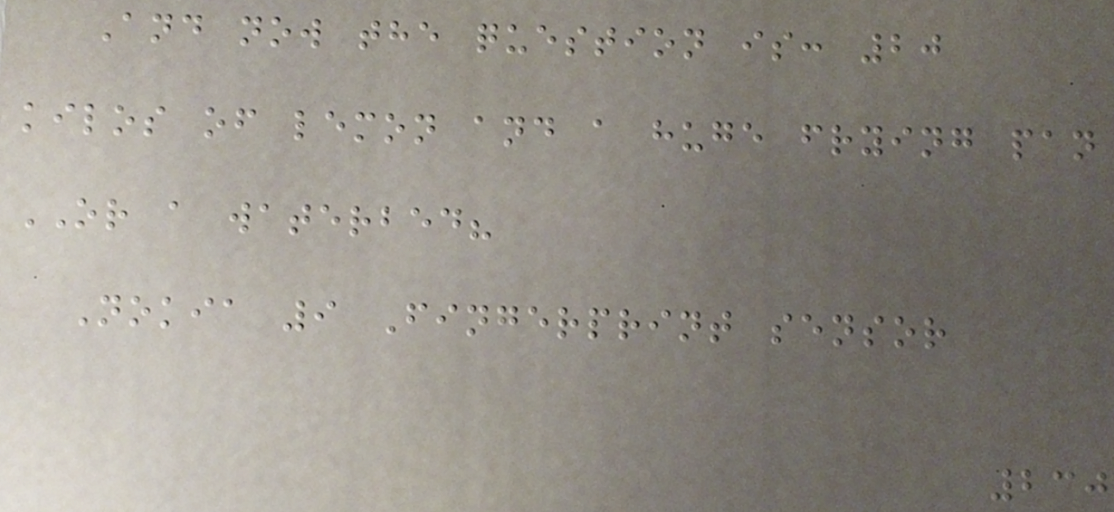And now the question is: 20
kilos of lemon and a huge frying pan
OR a waterbed?
Nokia 9 Fingerprint sensor
230
